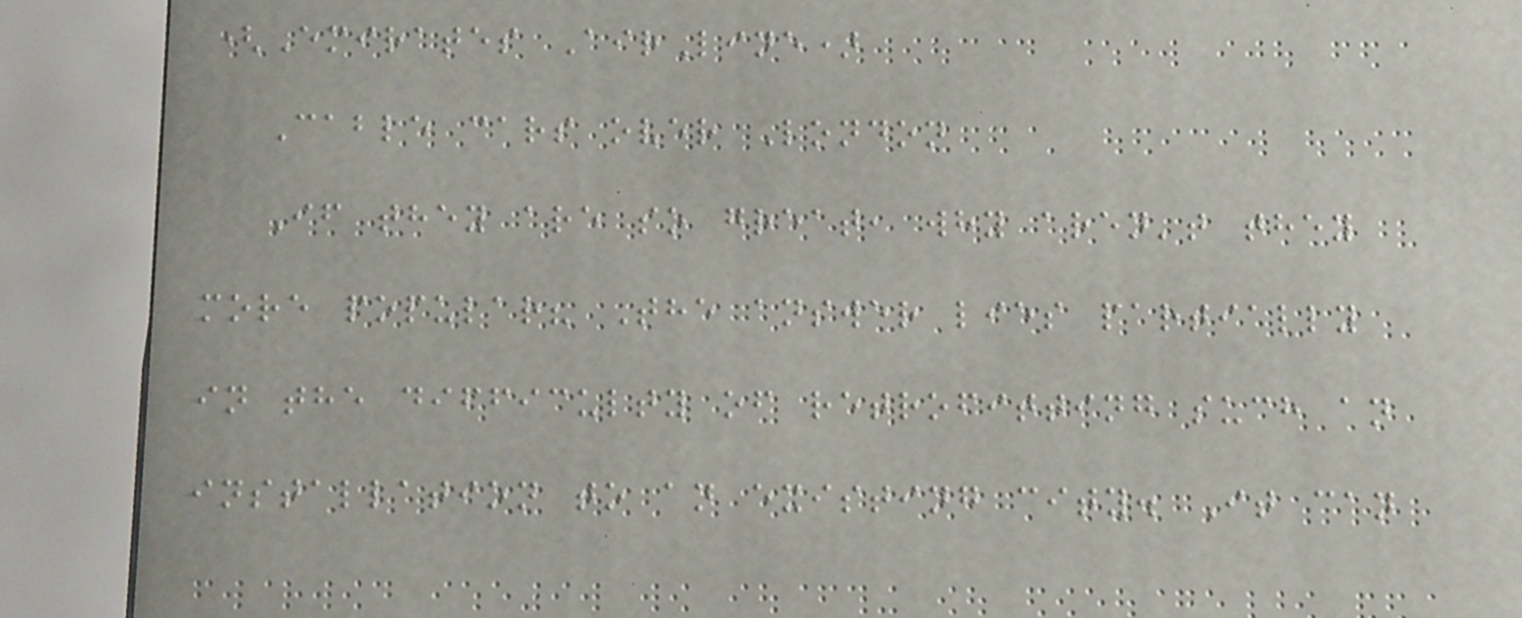(Emirates AirLine)
Cable cars over London
If they are so great, why aren't they
more popular? The answer lies partially
in the difficulty of retrofitting such an
installation to an existing city. It can
